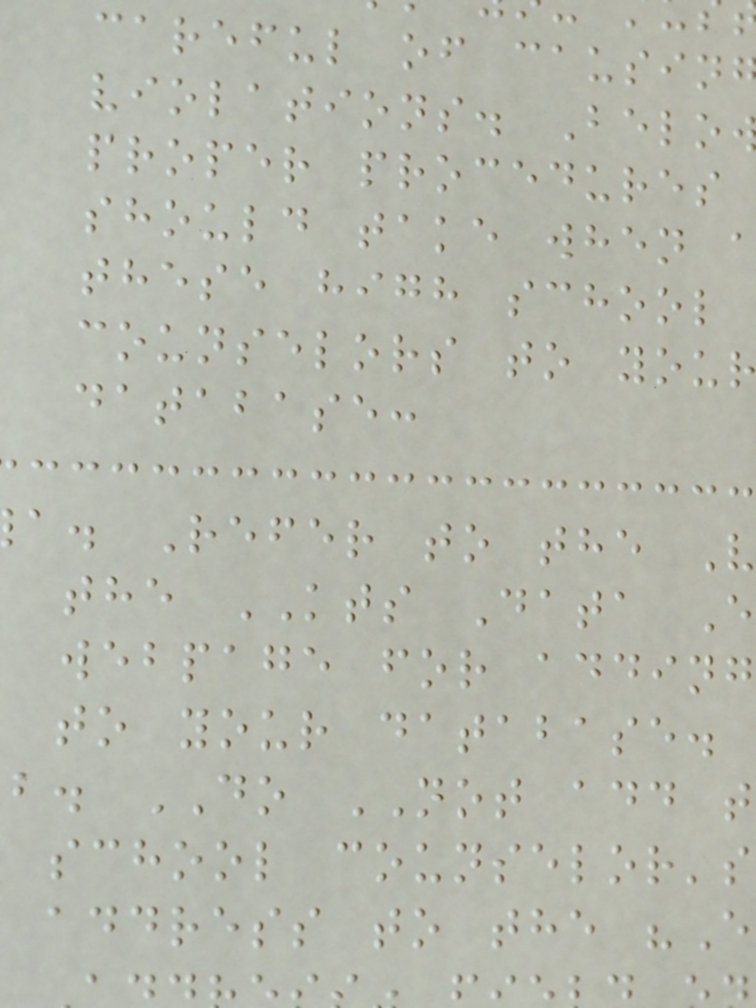careful of causin
violations. Belo
proper procedures
should take when a
these high school
counselors to your
database:
a. Refer to the V
the KTS Data E
webpage for adding
to your database.
b. DO NOT add t
school counselor's
address to the "E
